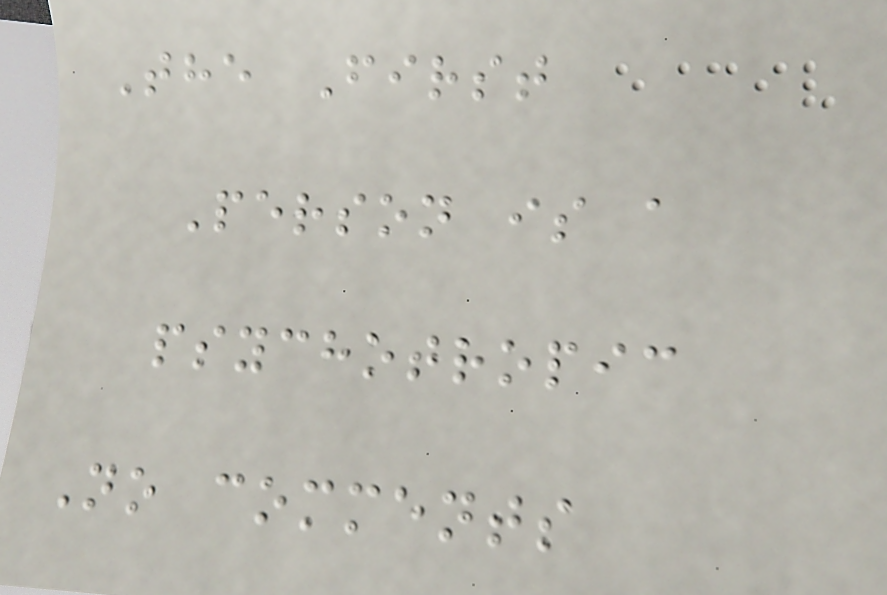The First
Person is a
psychotropic
No comments
